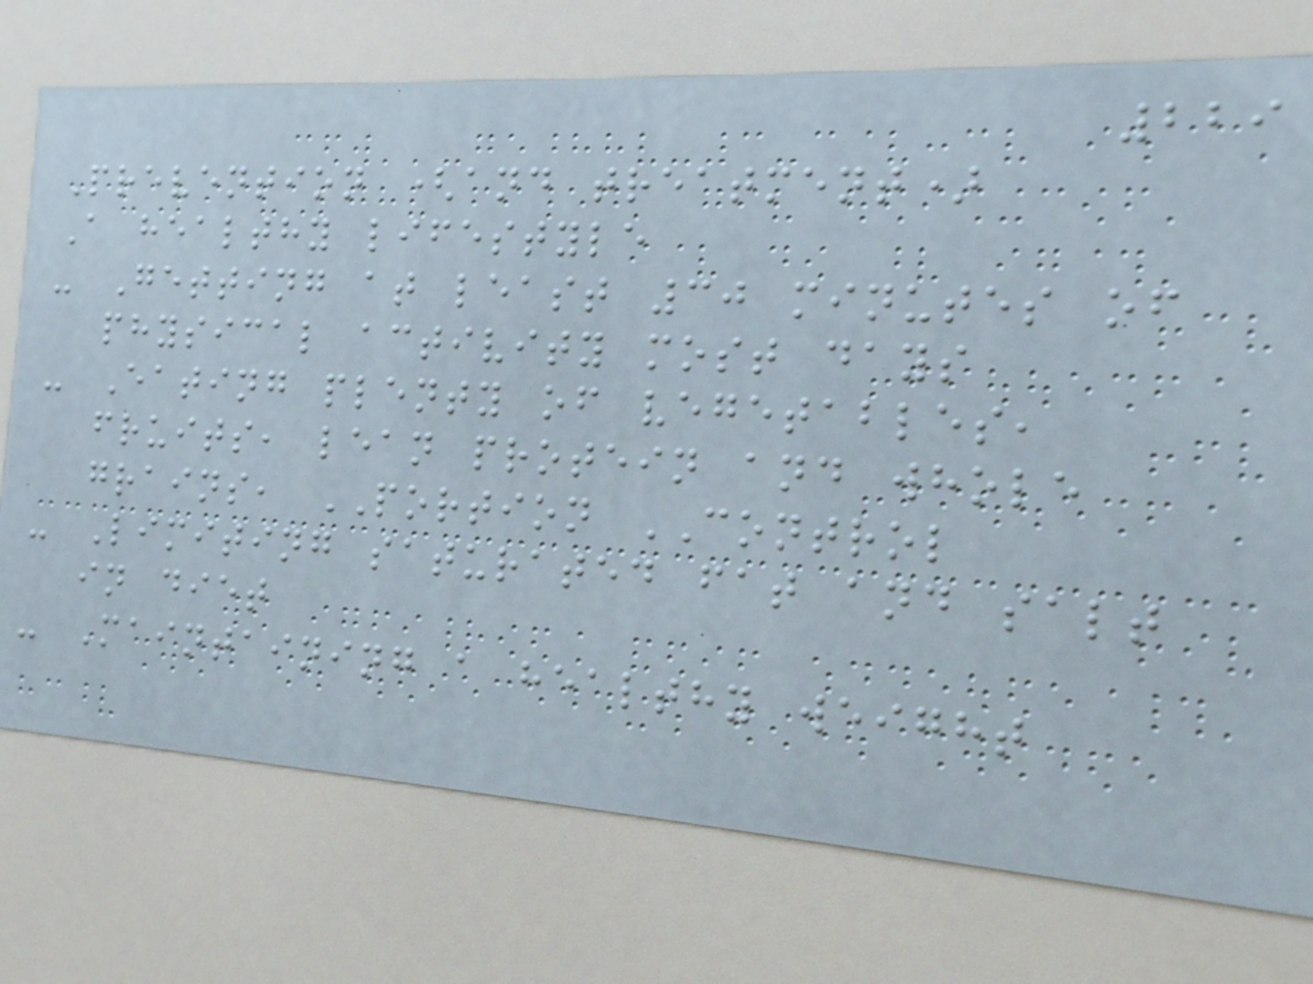229
Prevention (and treatment)
A healthy lifestyle
- Getting at least 30 minutes of
physical activity most days
- Eating plenty of vegetables,
fruits, lean protein and whole
grains, PORTION CONTROL
- Limiting saturated fat and salt
in diet
- Maintaining a healthy weight
